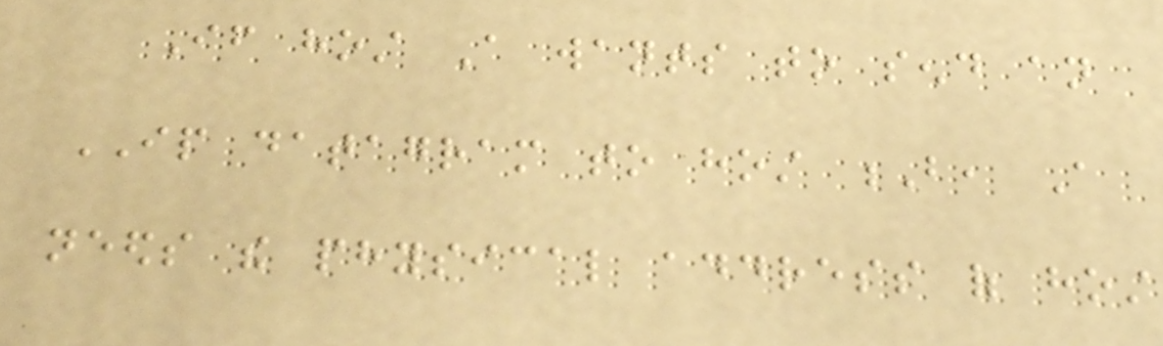If host A wants to send an
IP datagram to host B, A
needs the physical address of host
